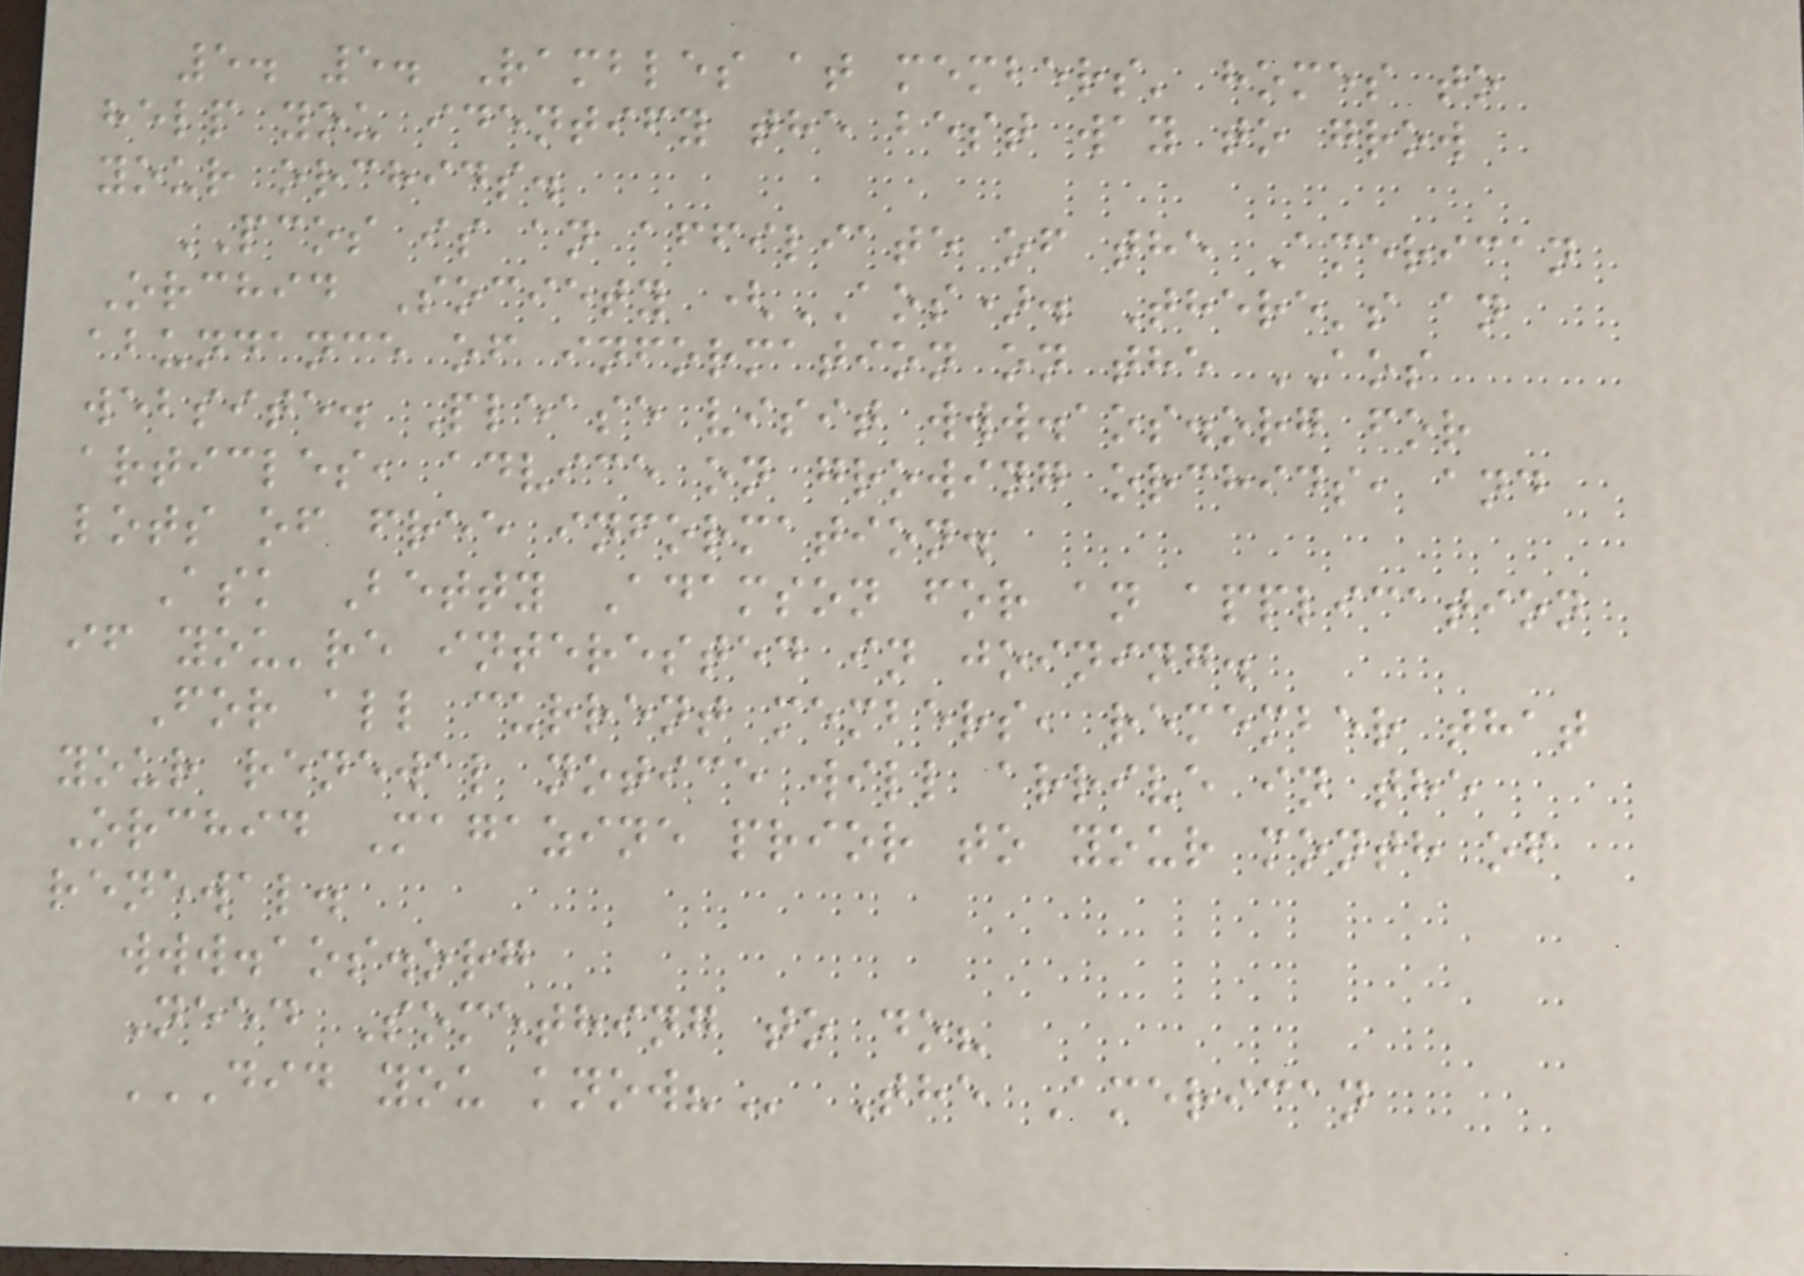5. 5. Rambles at members' homes to
help you identify the best way to grow
your orchids.
PCOS is an affiliate of the American
Orchid Society (AOS). There's an
abundance of information on the AOS
website. Please visit www.aos.org for
articles, advice on growing orchids, and
lots of free information.
Ask Betty Adamson for an application
if you're interested in joining.
For all current members, remember that
your renewal notice will arrive in the
Orchid Magazine prior to your month of
renewal.
www.aos.org
Need Something to do?
DID YOU KNOW? The American
